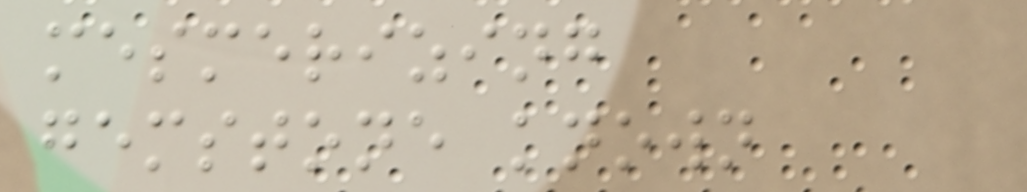mesmerizing
gemstone known
